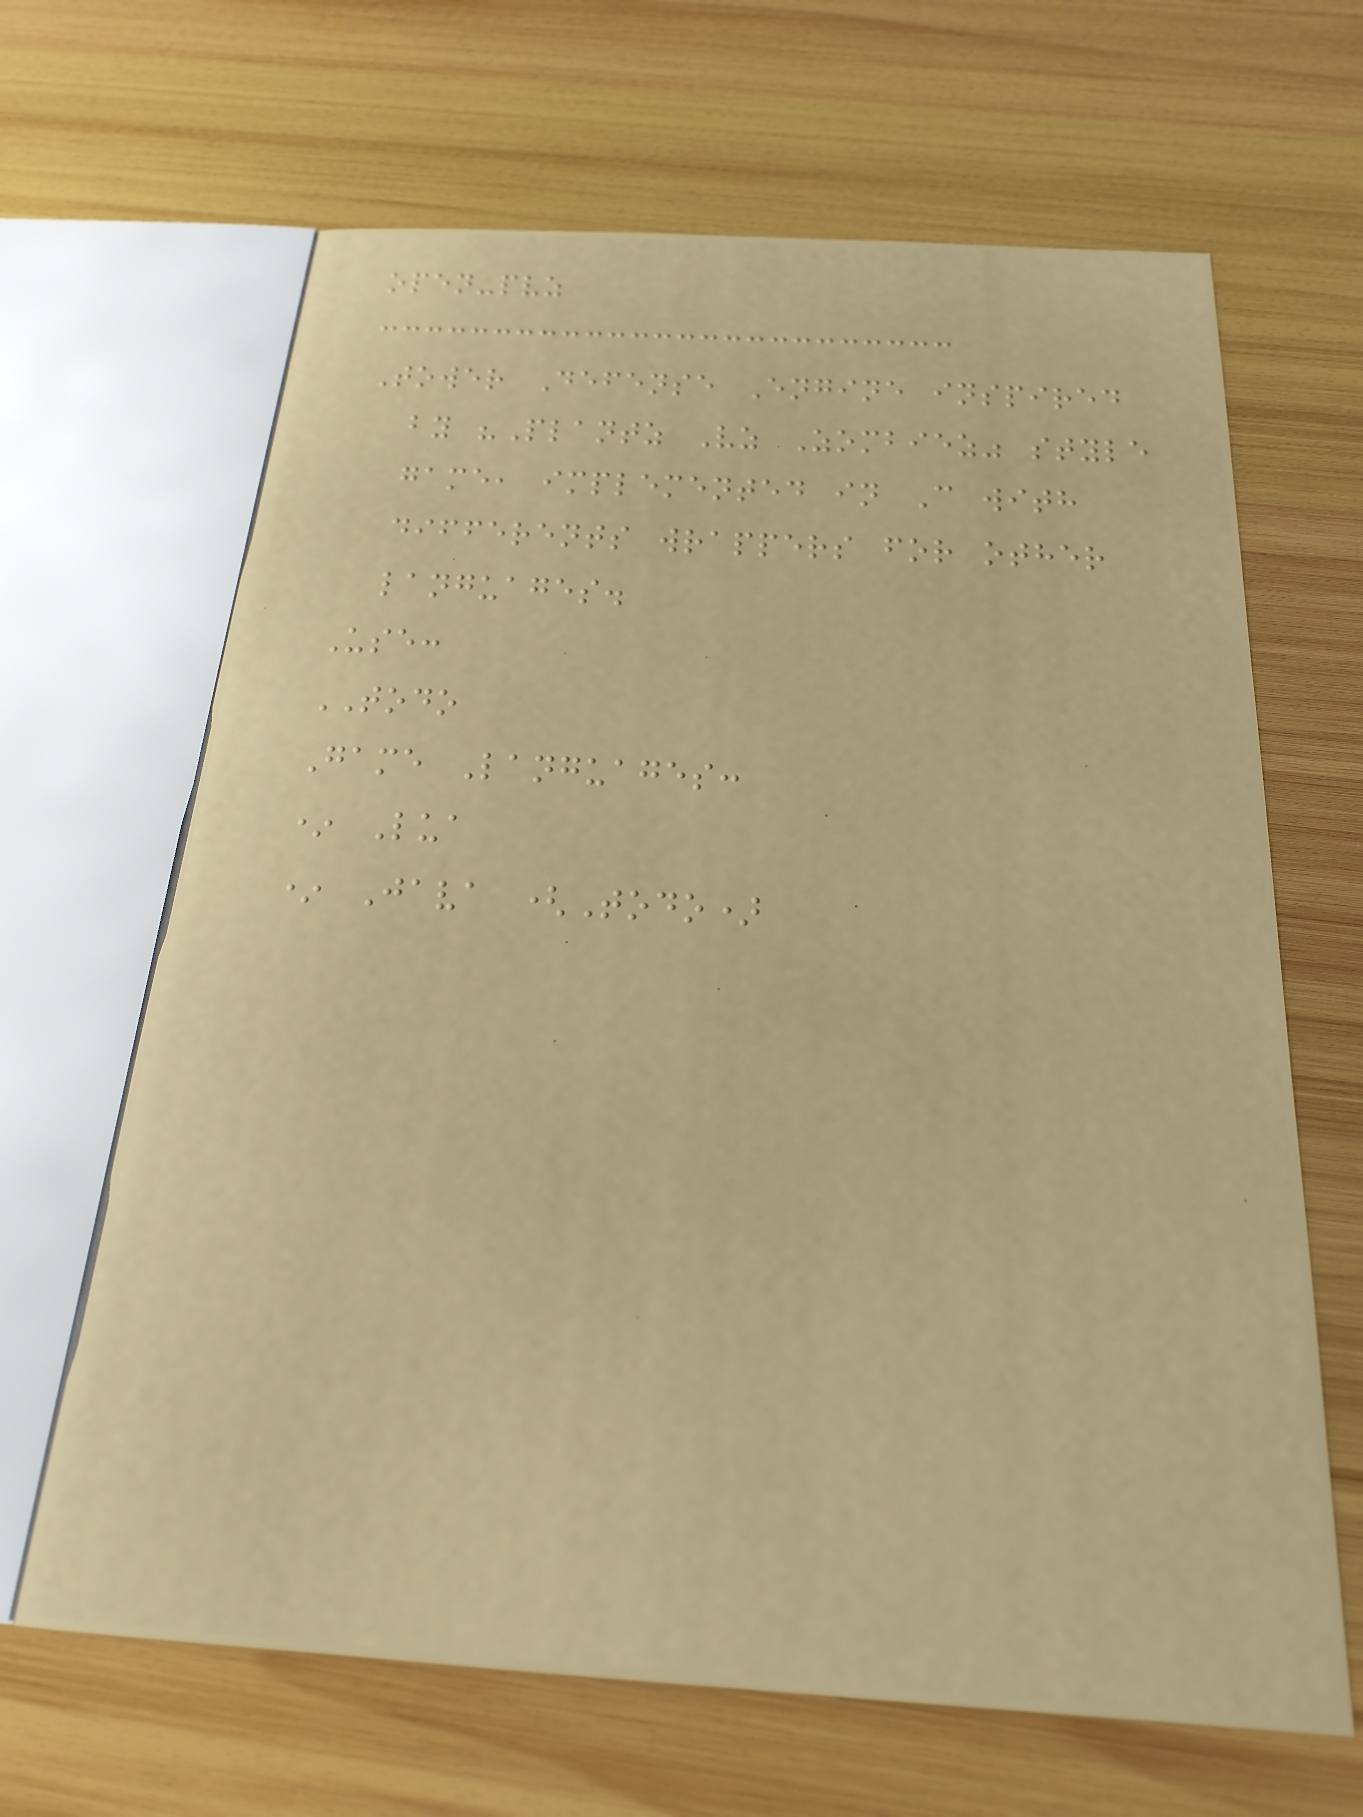open-pvz
Tower Defense Engine inspired
by "Plantz Vz Zombiez" style
game, implemented in C with
differents wrappers for other
languages.
Use:
TODO
Game Languages:
* Lua
* Java (Todo)
